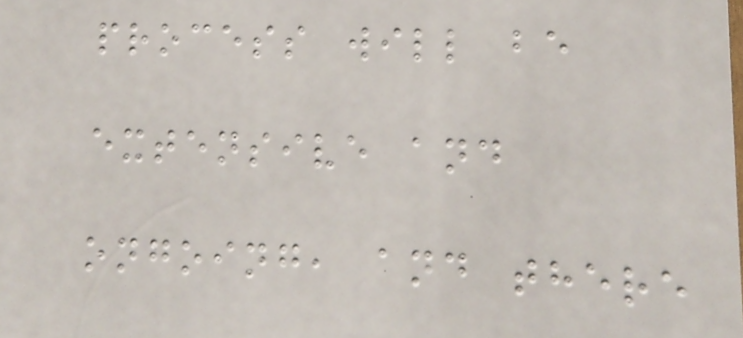process will be
extensive and
ongoing, and there
